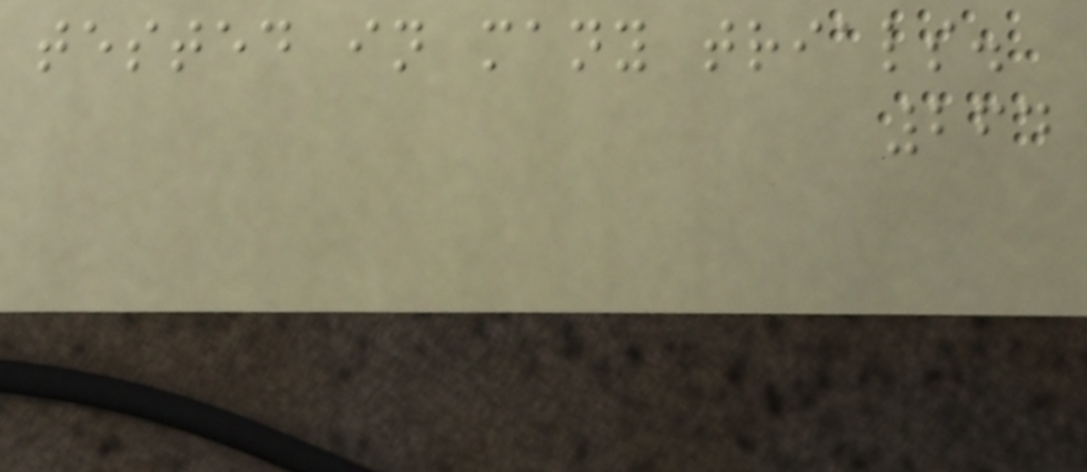tested in many trials.
264
